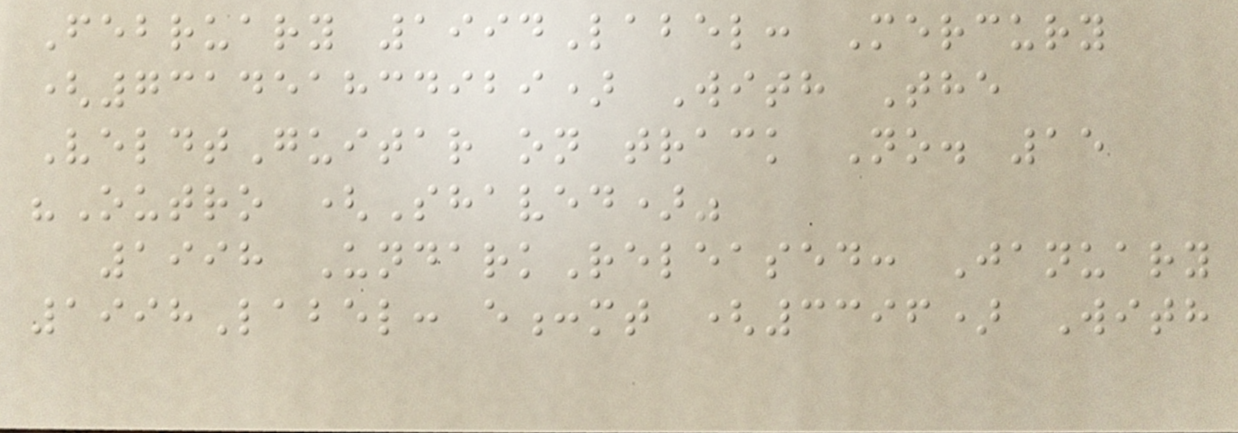February 1994Label: Mercury
(731451834929) With The
VeldtGuitar on track No. 15
"Outro (Shaved)"
1998 UndarkReleased: January
1998Label: e:mt (3396) With
